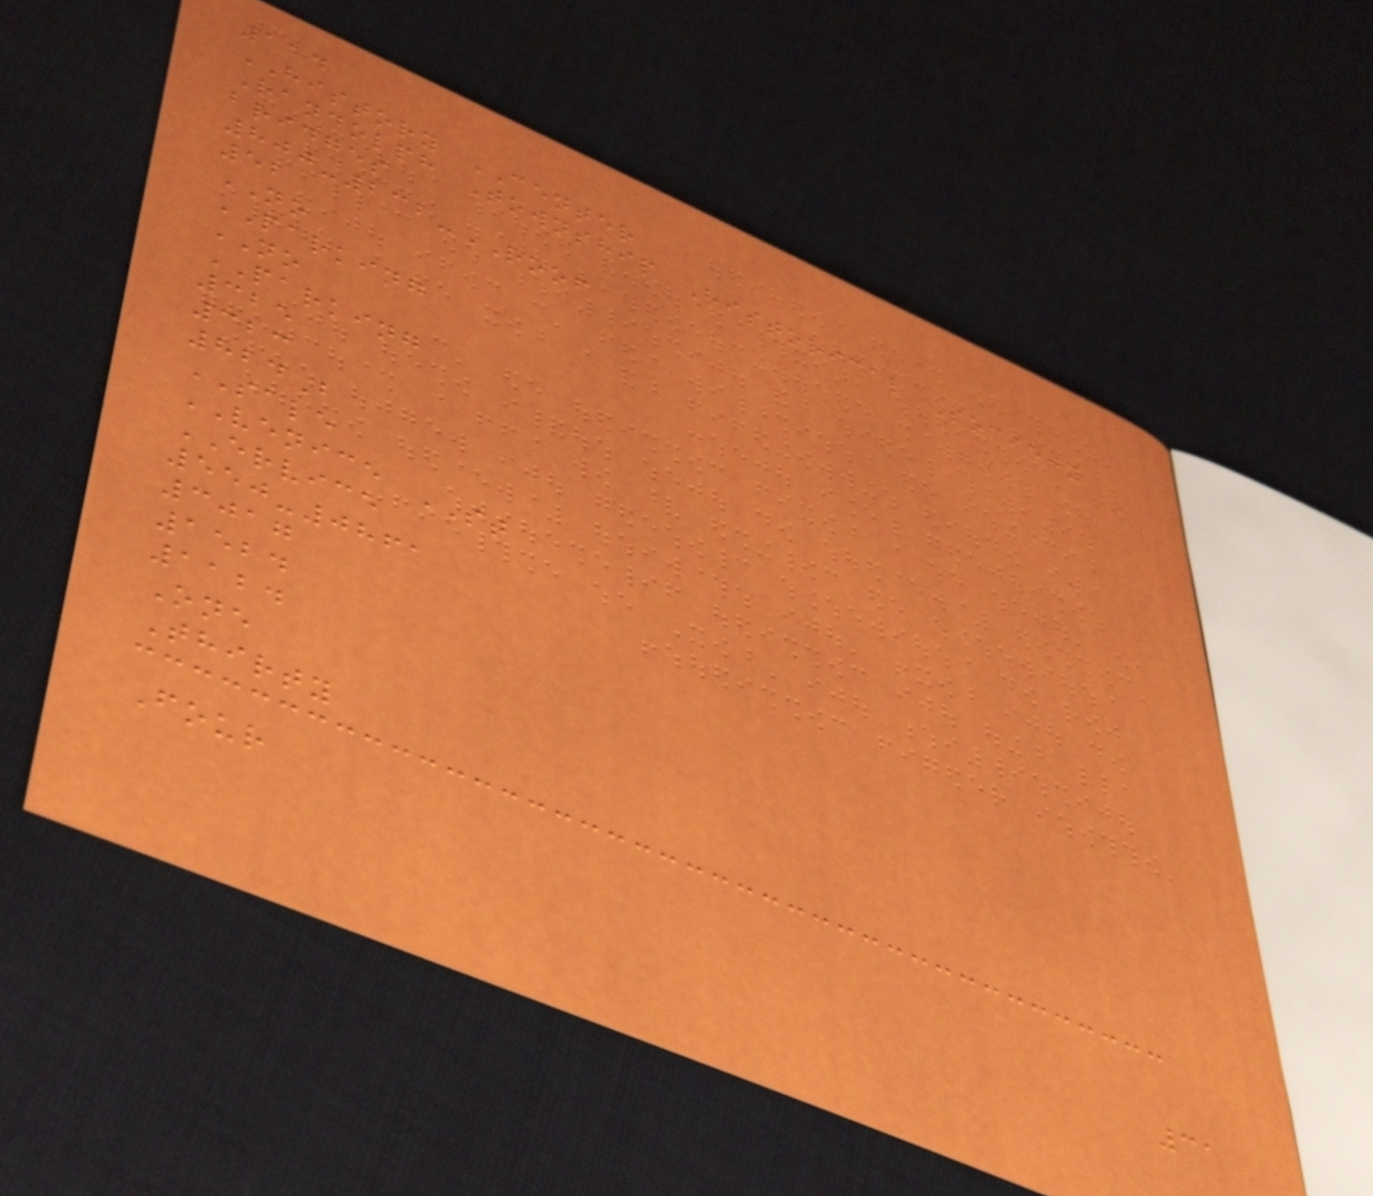114
HISTORY CENTER
Randolph Township Historical Society
bridges
800-232-ROOF
52
NO
PARKING
NO
PARKING
325
323
824B
SALE
VENICE ST
ERVICE
550-0861
3017
1524
1124
One
Thirty
Four
31
